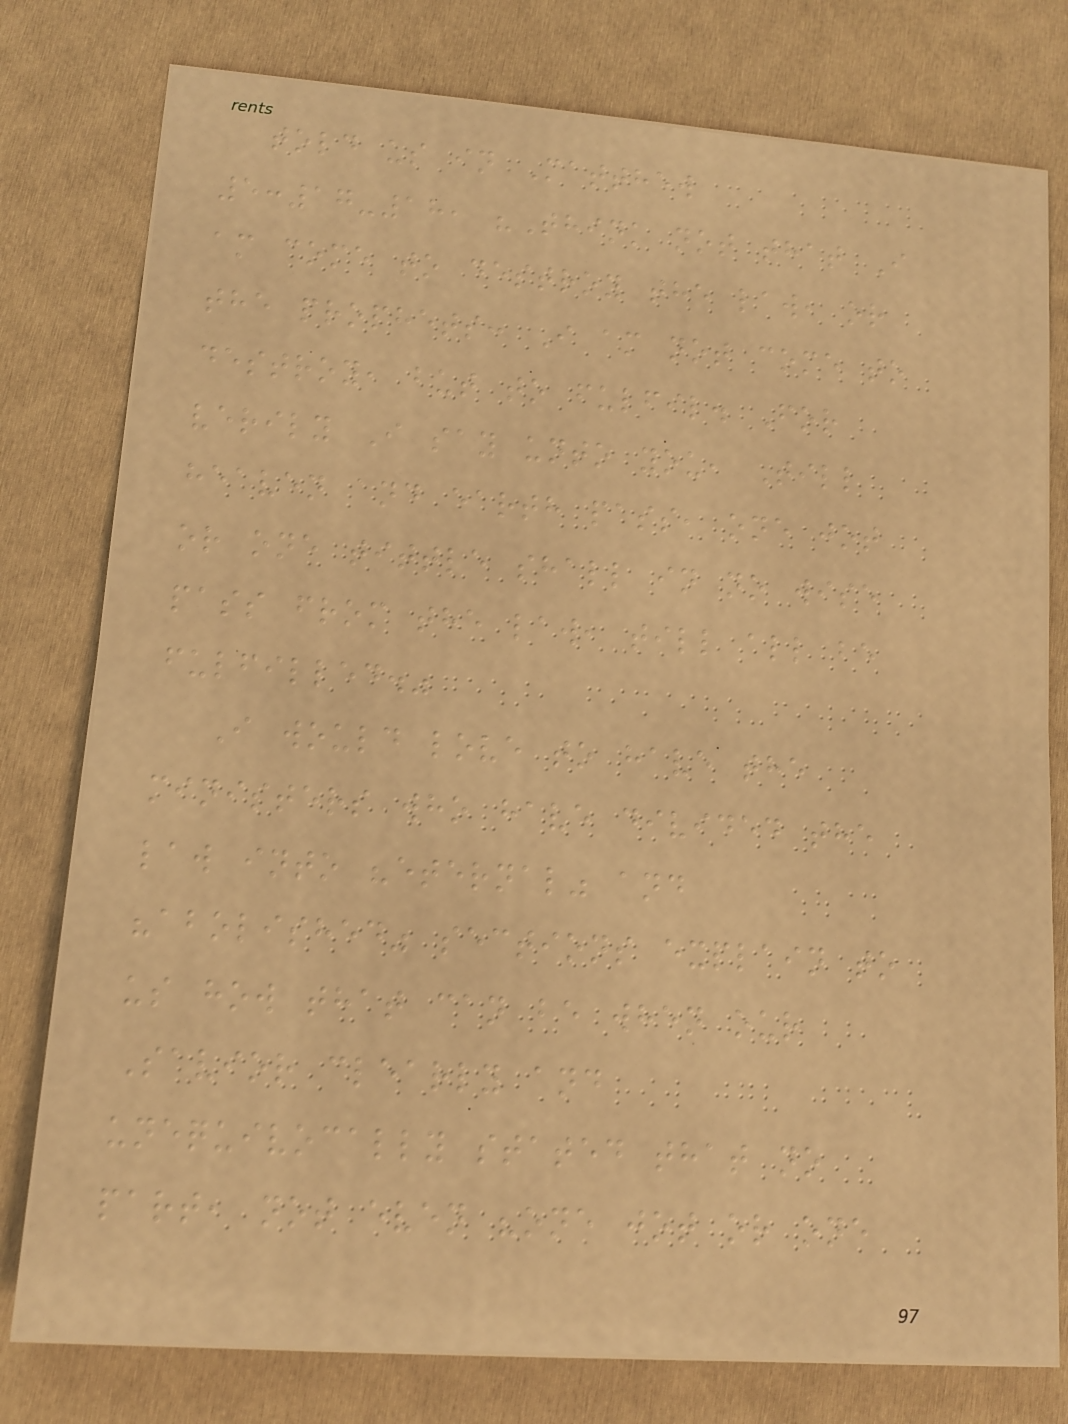told us in Matthew
5:17-18, "Think not that I
am come to destroy the law, or
the prophets: I am not come to
destroy, but to fulfil. For
verily I say unto you, Till
heaven and earth pass, one jot
or one tittle shall in no wise
pass from the law, till all be
fulfilled."
I would love to have the
ministers who have divided the
law into "eternal" and
"abolished" sections explain to
us how that can be when our
Savior clearly and
unequivocally stated that no
part, not even "one jot or one
